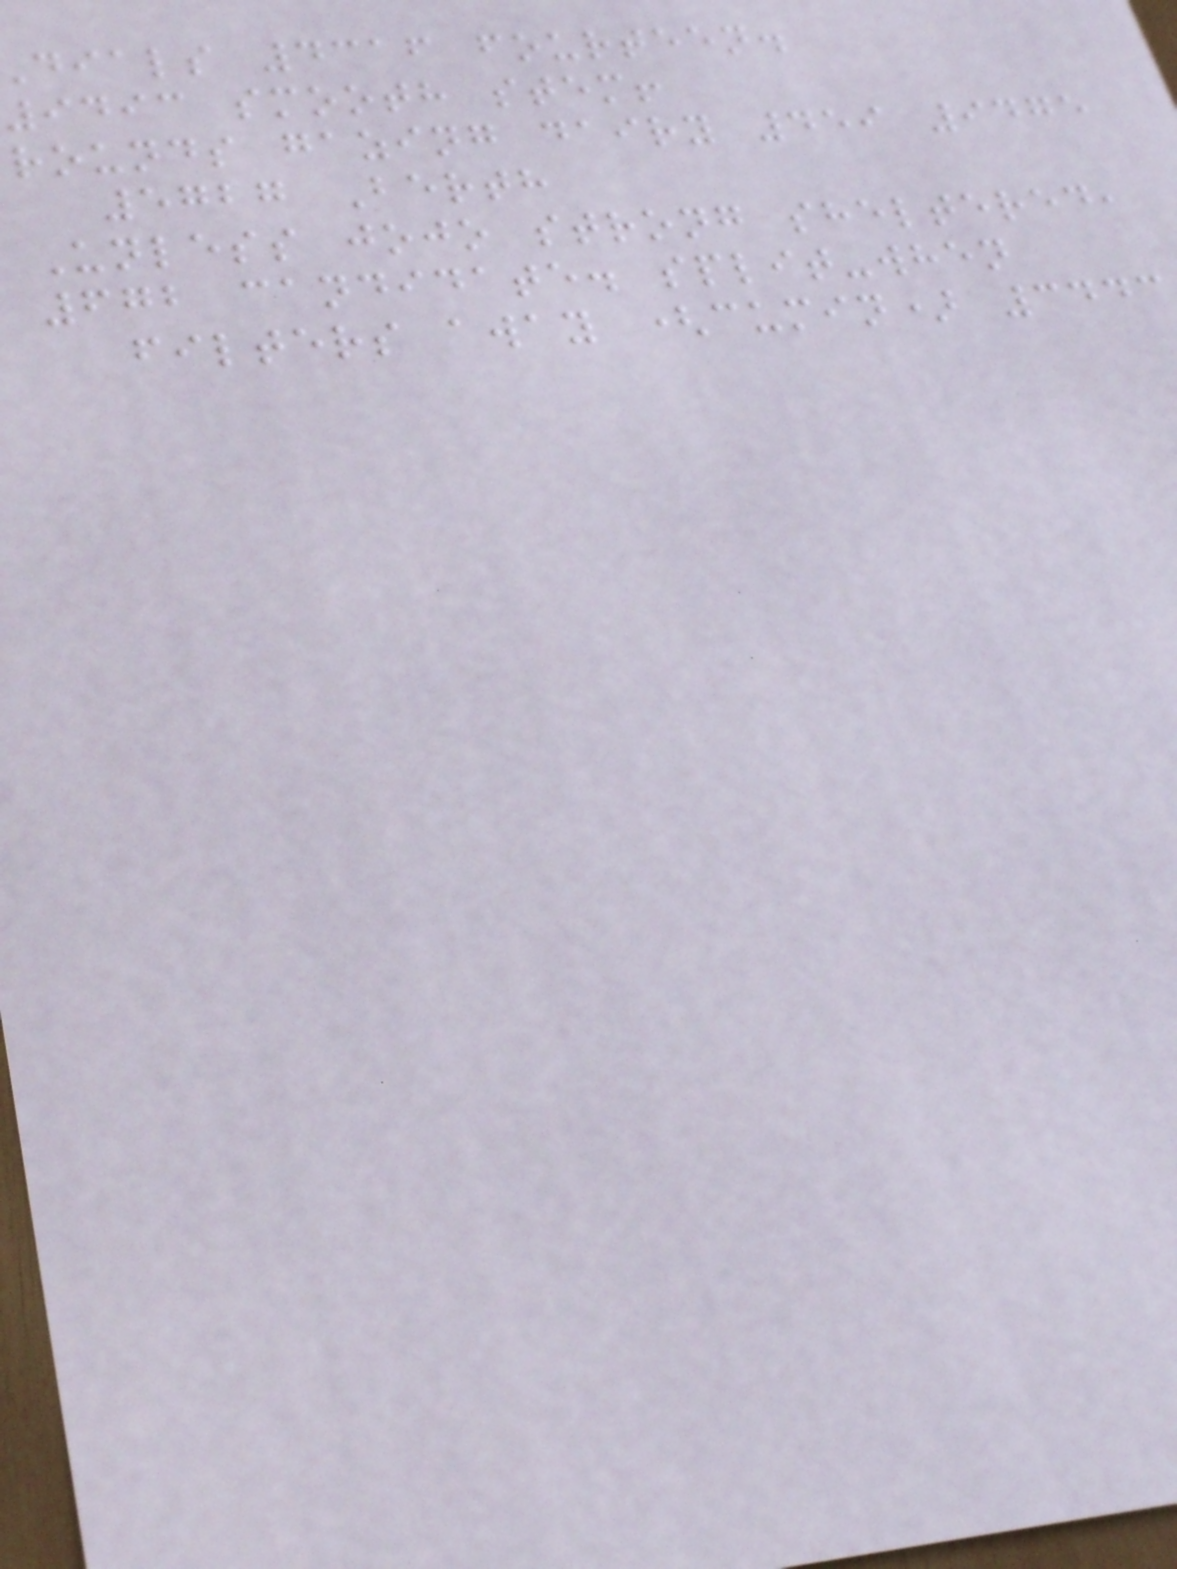dials 4316 fourteen.
9493 smooth stem!
rounds gazing dairy 459 9475
5727 Berth
Unless jojo strong sheltered,
672 candidate. split-when
filters away (cumin) 3443
